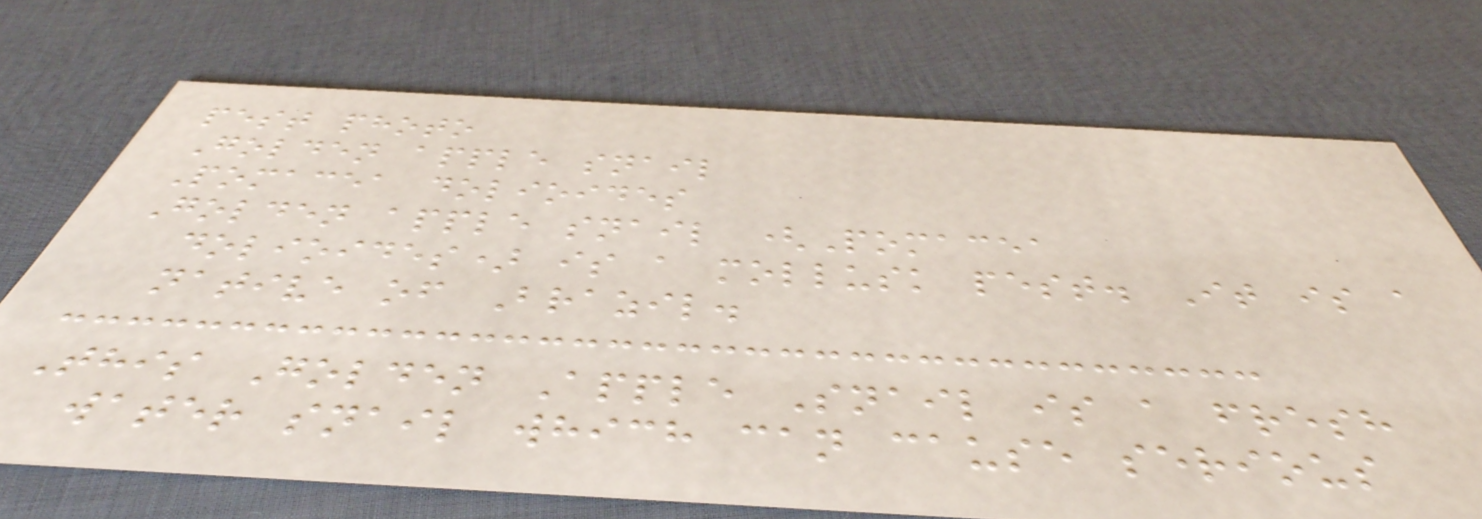pest photo
Golden apple snail
Pomacea dolioides
Golden apple snail (Pomacea
dolioides) is a mollusk pest. It is a
native of Brazil.
This Golden Apple Snail is a fresh
water snail which can cause serious
